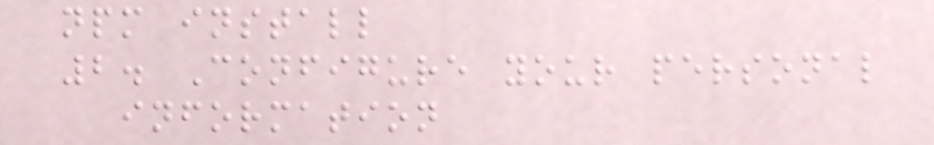npm install
2. Configure your personal
information
